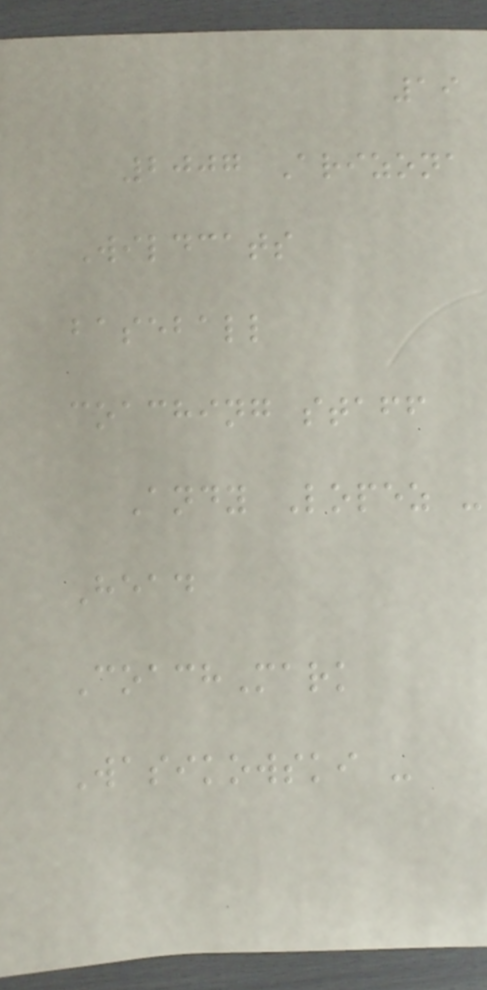19
2007 Arizona
Wildcats
baseball
coaching staff
Andy Lopez -
Head
CoachMark
Wasikowski -
